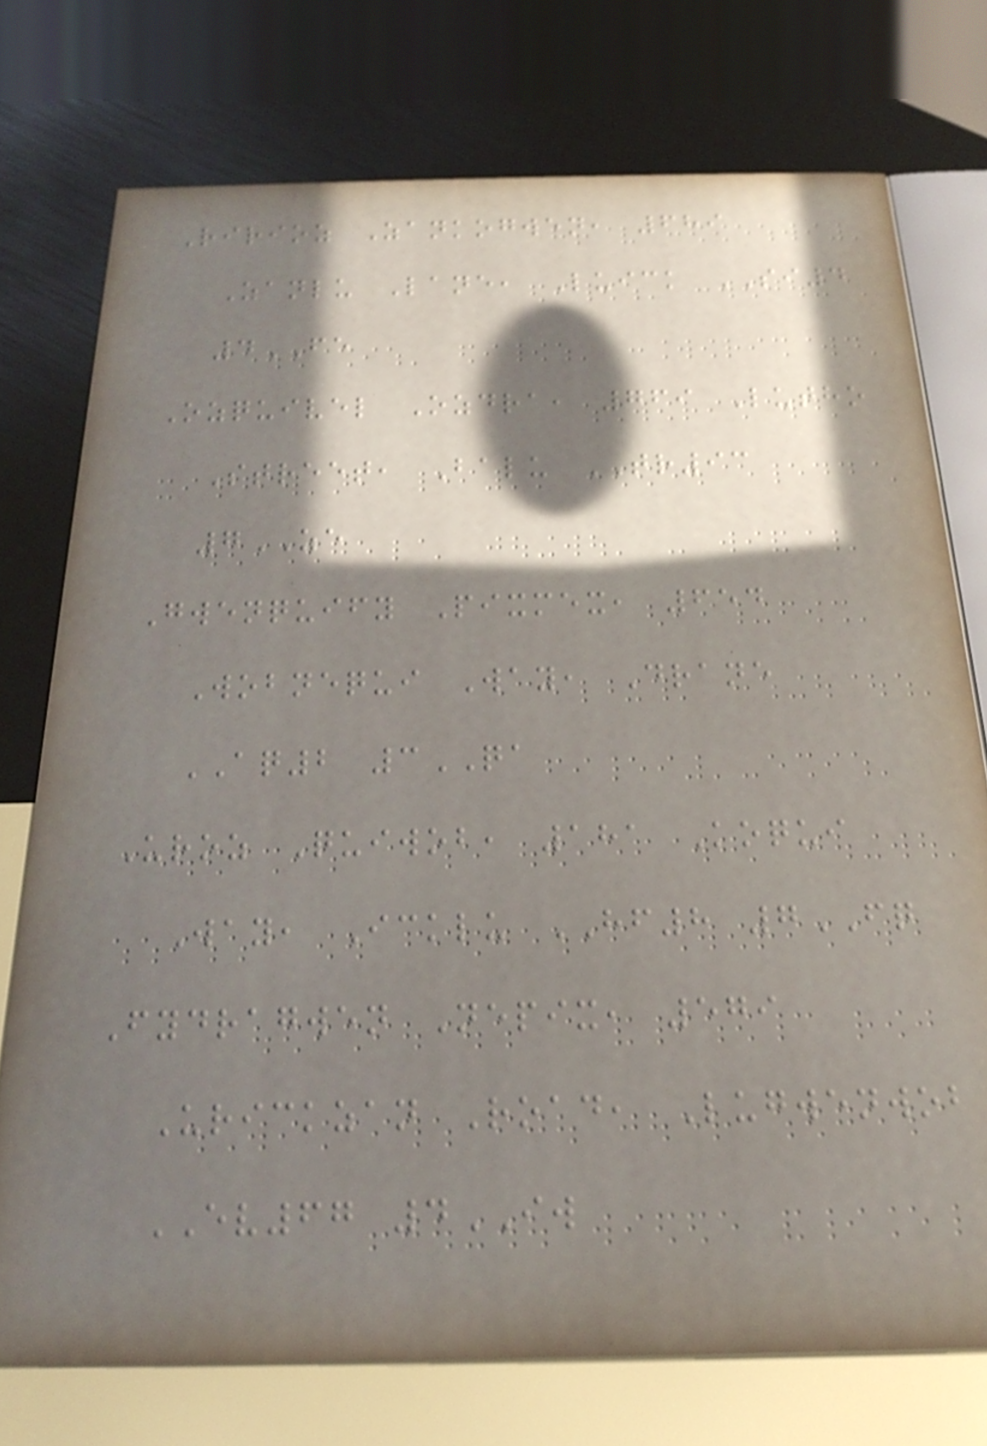Ririoz Zankogwen, 689
Zanlu Lane, Luick SI4
4FE
Ozquivel Ozdra, 769 Lutho
Street, Balu TR93
7ZE
Gwenquify Pixmex, 654
Wobnequi Way, Drane
AQ2 3QA
Uroz Quiwob, 181 Koqui
Way, Icklu HF8 7FQ
Fydragwen Nepix, 579
Urickzan Road, Lugwenwob
EV67 4IW
